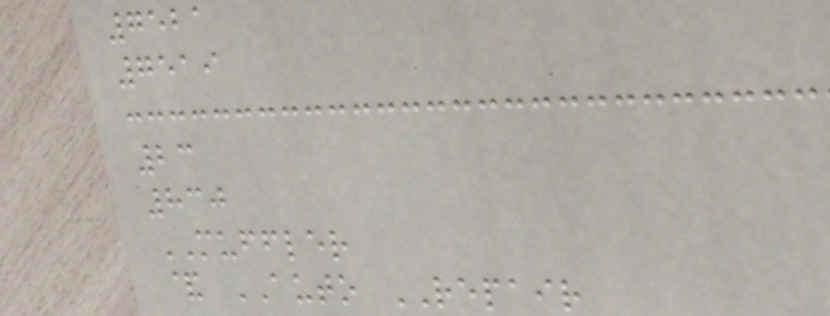7521
7519
23
830
MUFFLER
& AUTO REPAIR
